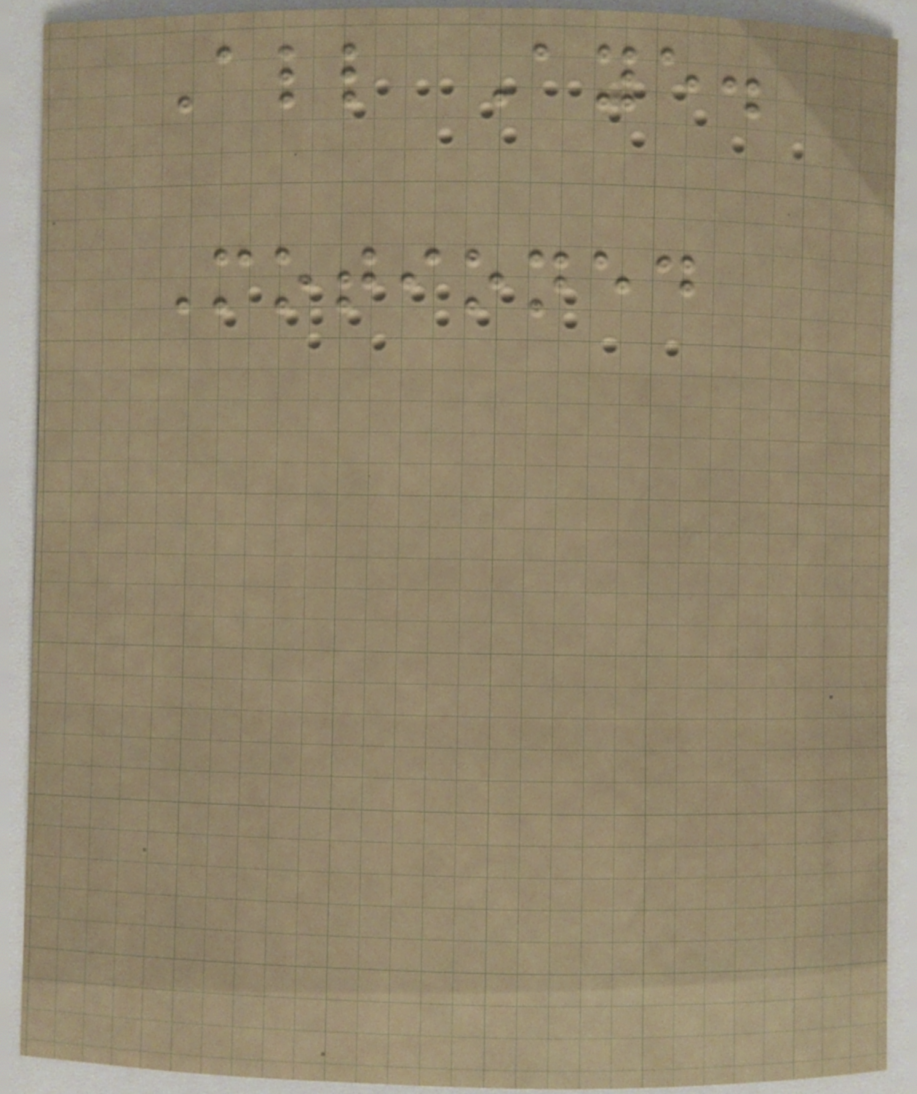All Aye.
Motioned
